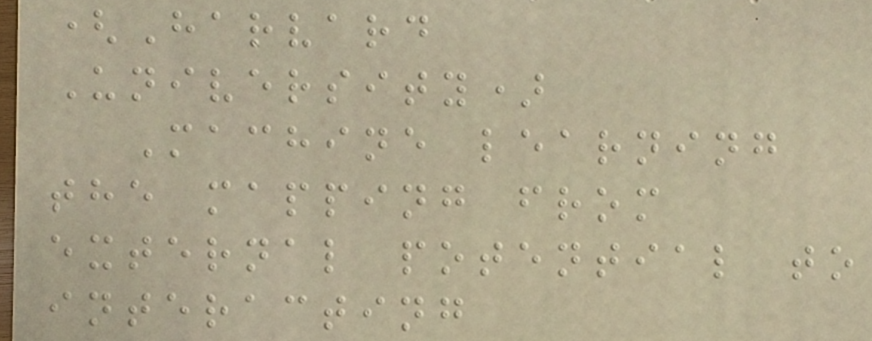(Harvard
University)
Machine learning
the mapping from
external potential to
interacting
